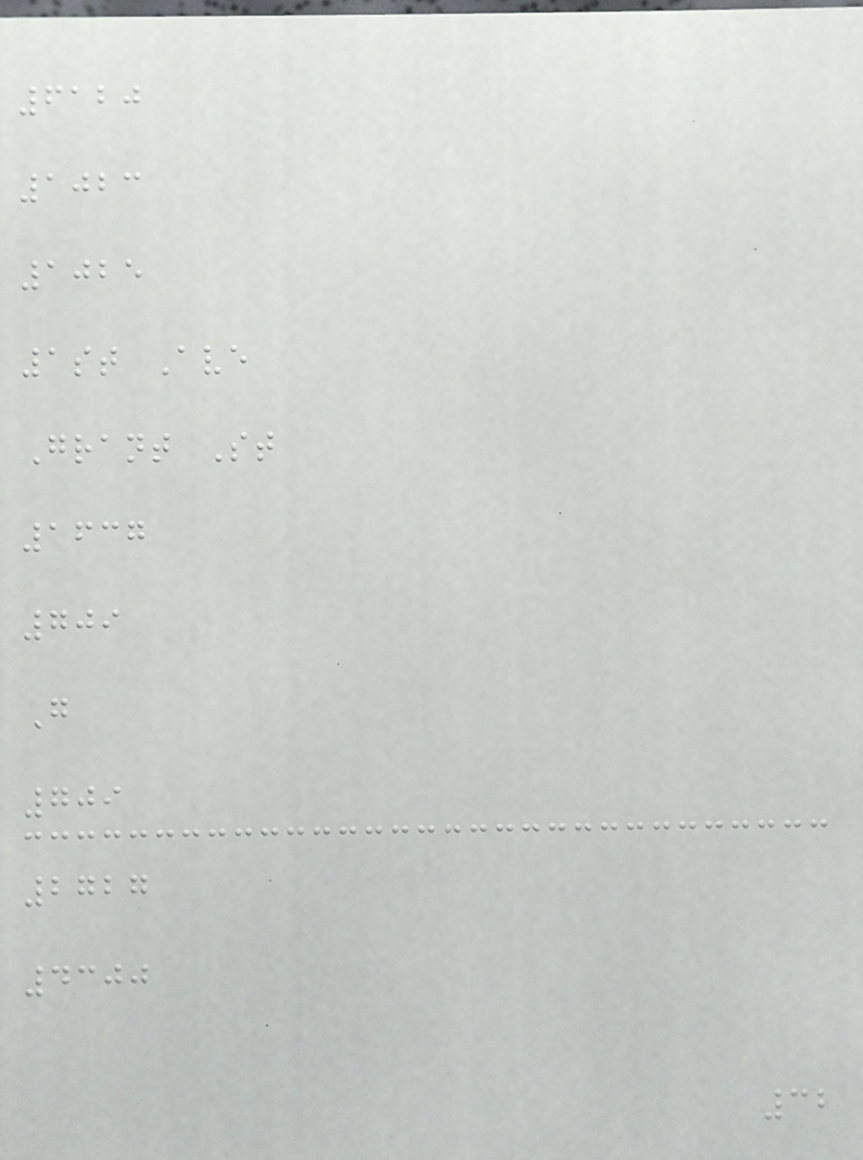6120
1023
1025
1st Ave
Grant St
1637
709
G
709
2727
4300
32
